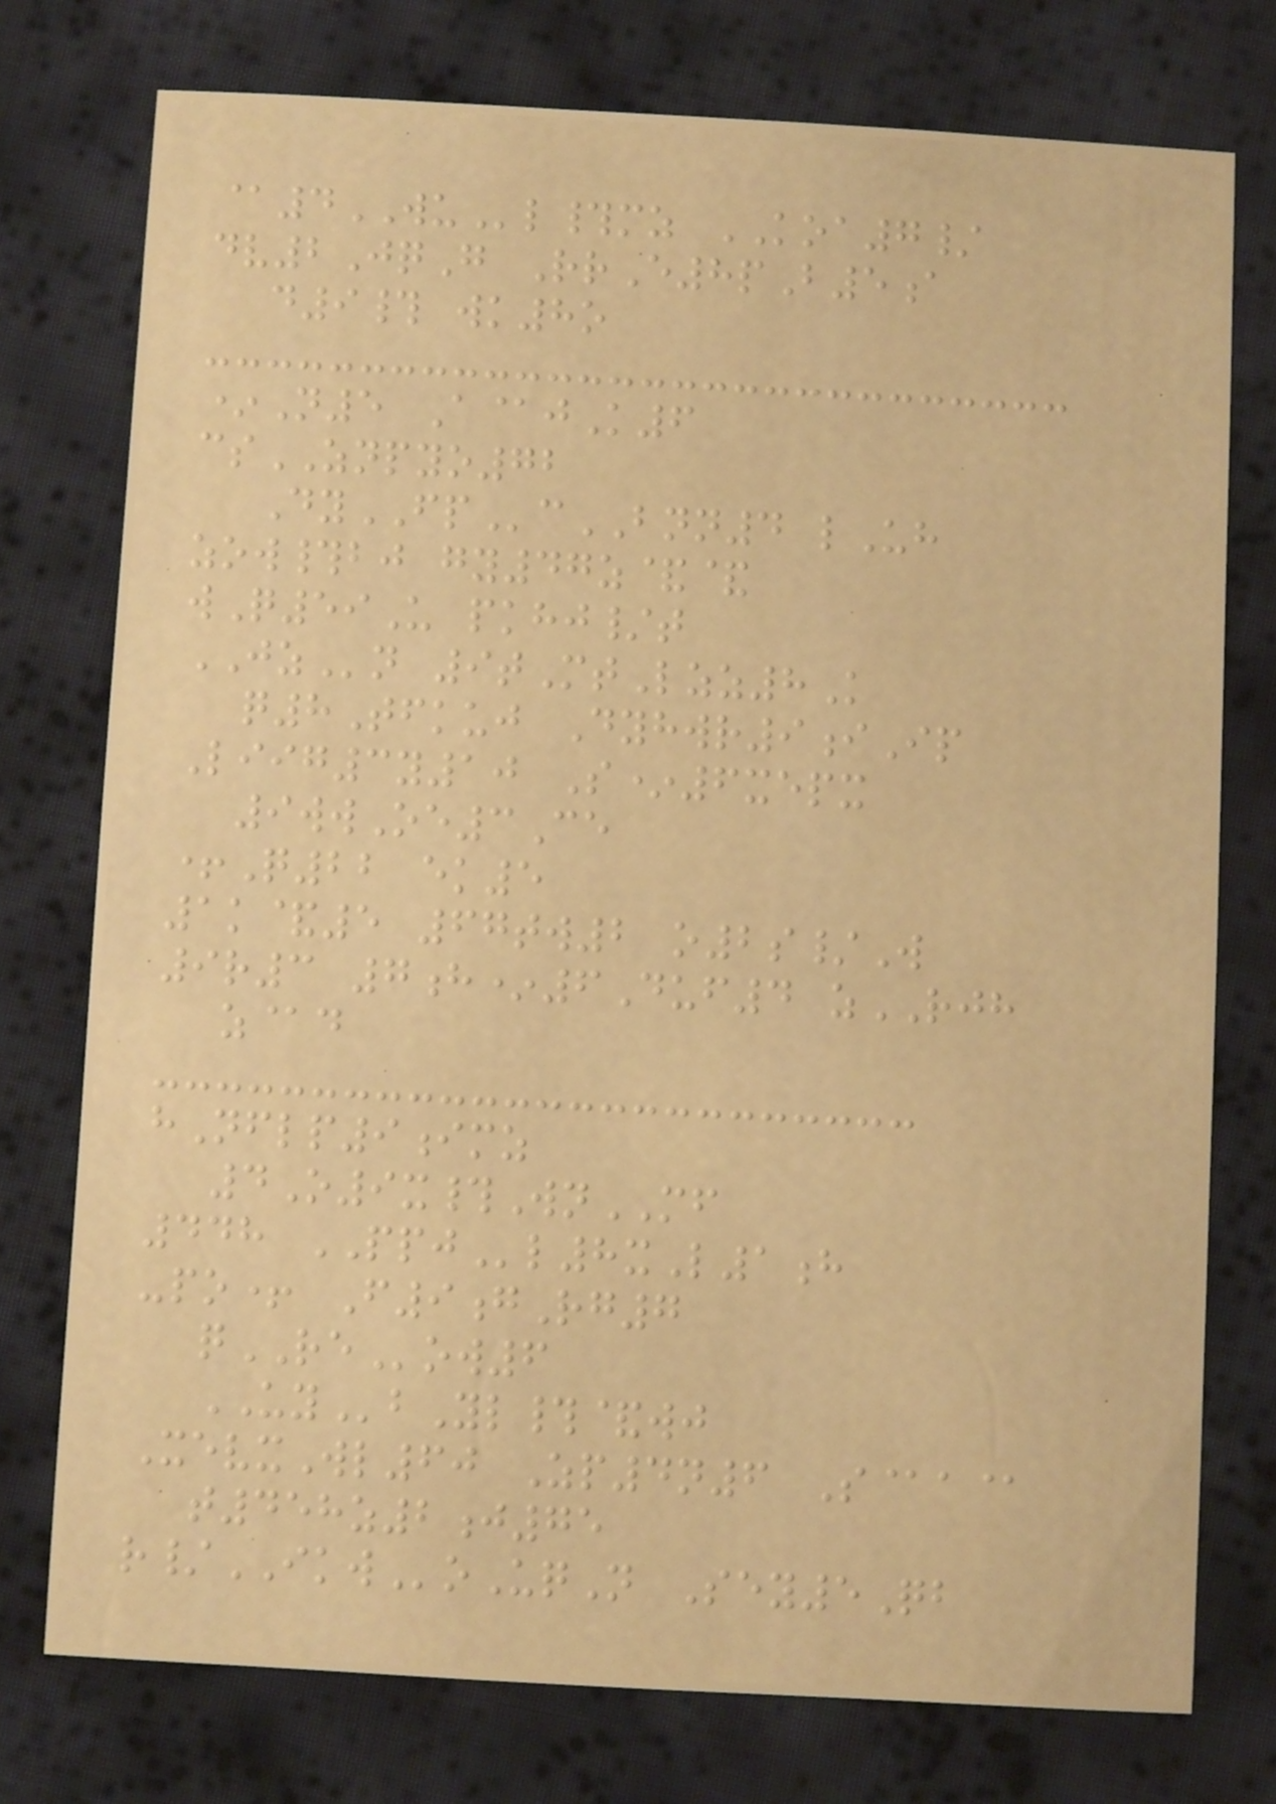@4WUl#mz KOA7/
dv2JqG RrE8pB5a
d9# wk8o
*N5 A@jK6
csZNPYO72
DyFPcBNN4 lUh
zow#bj gy47z&&
wQ59U pkhj/t
JZn 9tMtLzz8K
q8Tfkuj Dyhwr9iIp
Liig3y10 S*6xepx
9wwOe3Ce
+Q22 ek5
1k&5 67tw2 o2s/W
9r3 7h*6Duf4 zRJH
z@d
hNflp9imz
4O9x#WnMF
448 PPJl8xL1h
-po+ F9gRg7
qREow6
UYbYl#&wj
XevxWl60 Zp4n6 S@a@
t458z2j75
r/IKWoUqN Sey5Qb
